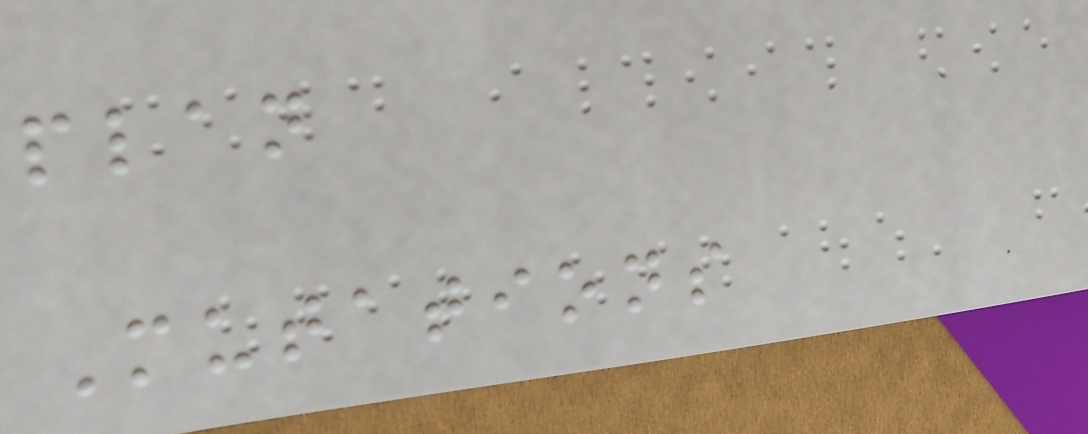plan
Mutations
